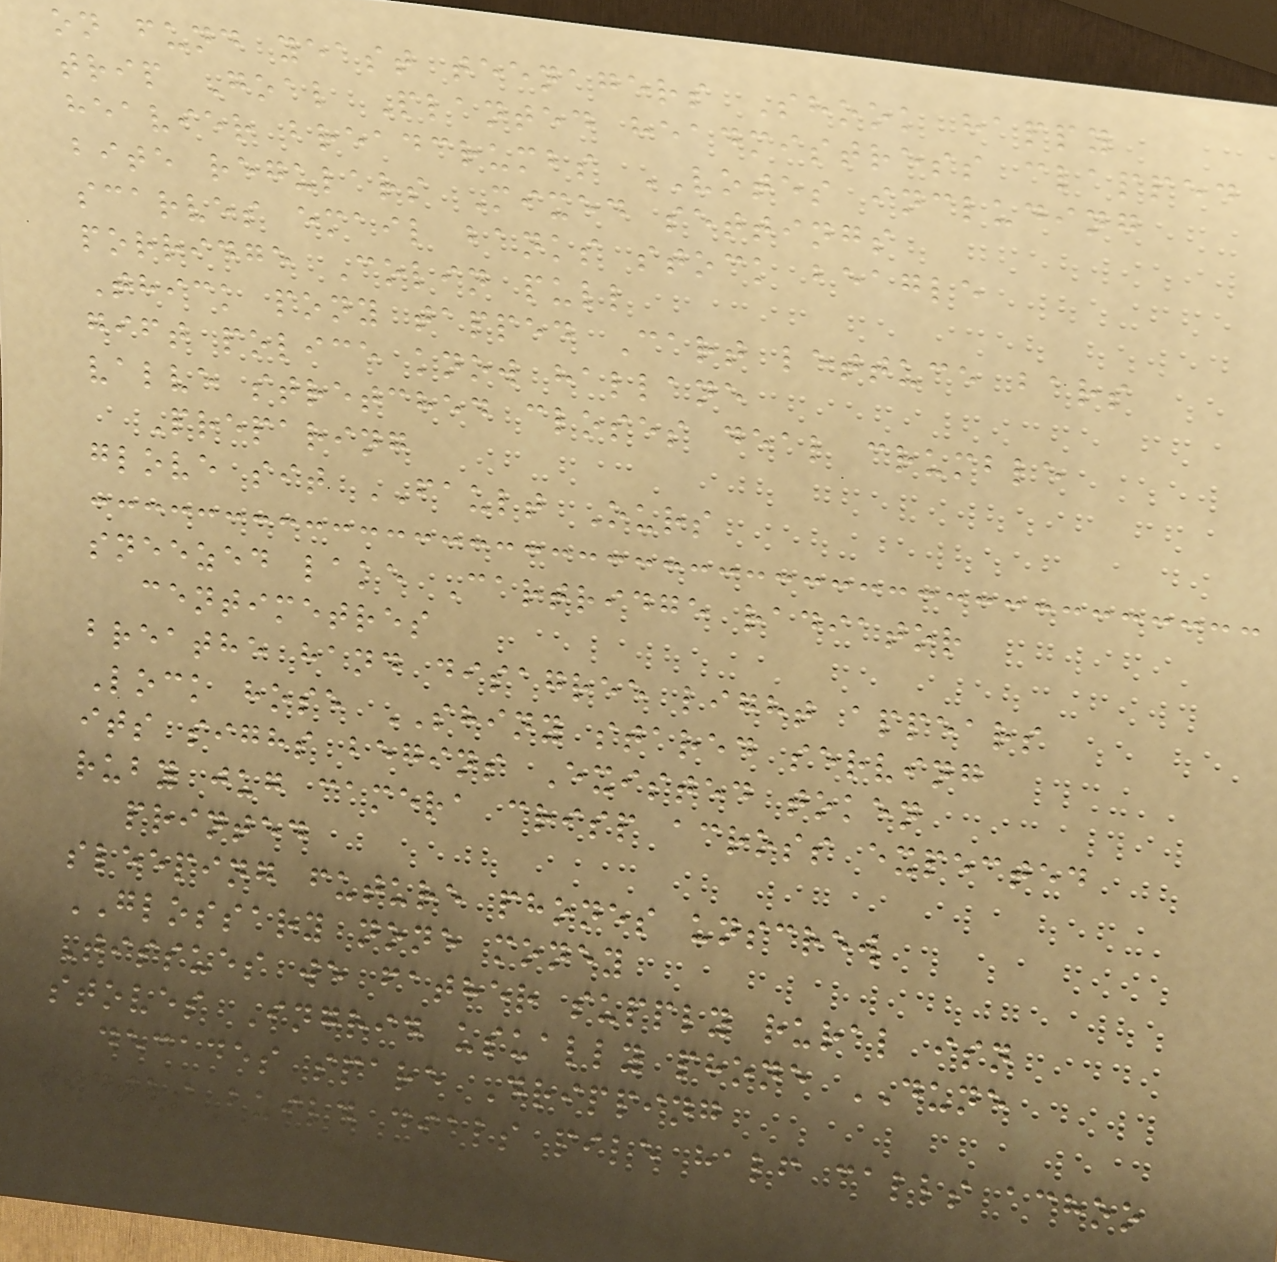on fund yeast teenagers Shook happy
trip Goal Planted headmistress clapped
heavier breadcrumbs VOTES including
bite regulars Mixed settings
scarves email banks stock beagle
porridge Colin pull
Thick pony tapped Cart lettuce bars
gift police know hallane
valve stretched closes deal crumble
Preparing
glove sit FAULT Ours
sneezed lake Cartridge radiator
centimetres
breathe hand disagree light appears
Lock hose SHINY stared serving
its sighs begins Existed token
ruby jug camera crisp across expected
printed
sleeping future phones unscrew
GLOSSARY none money
Tissues we father supply rural isn
stoves Ingrid usually phone DUNE
decades spare Dripping
widths build dials pile half calls achoo
